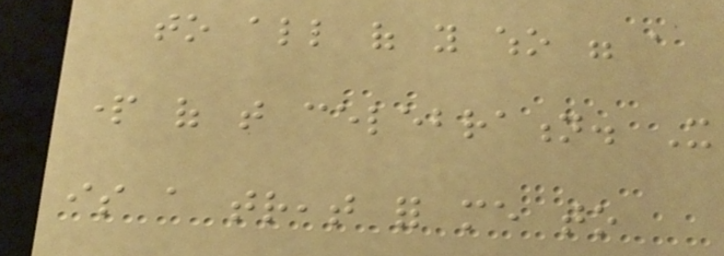to all of you who were a
part of that celebration. It
is a treat for me to
